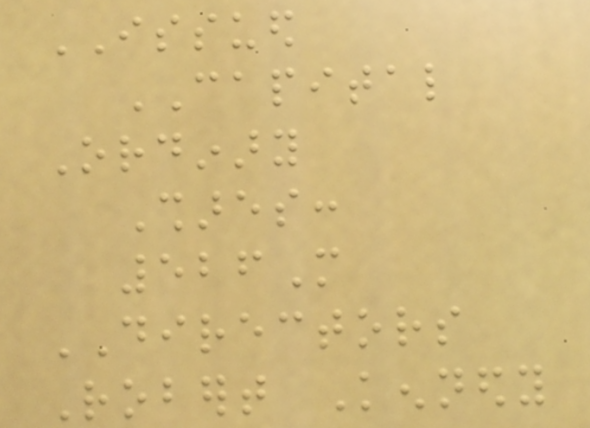ISSUED
CAPITAL
Ordinary
Shares:
526M
DIRECTORS
Robert Kennedy
